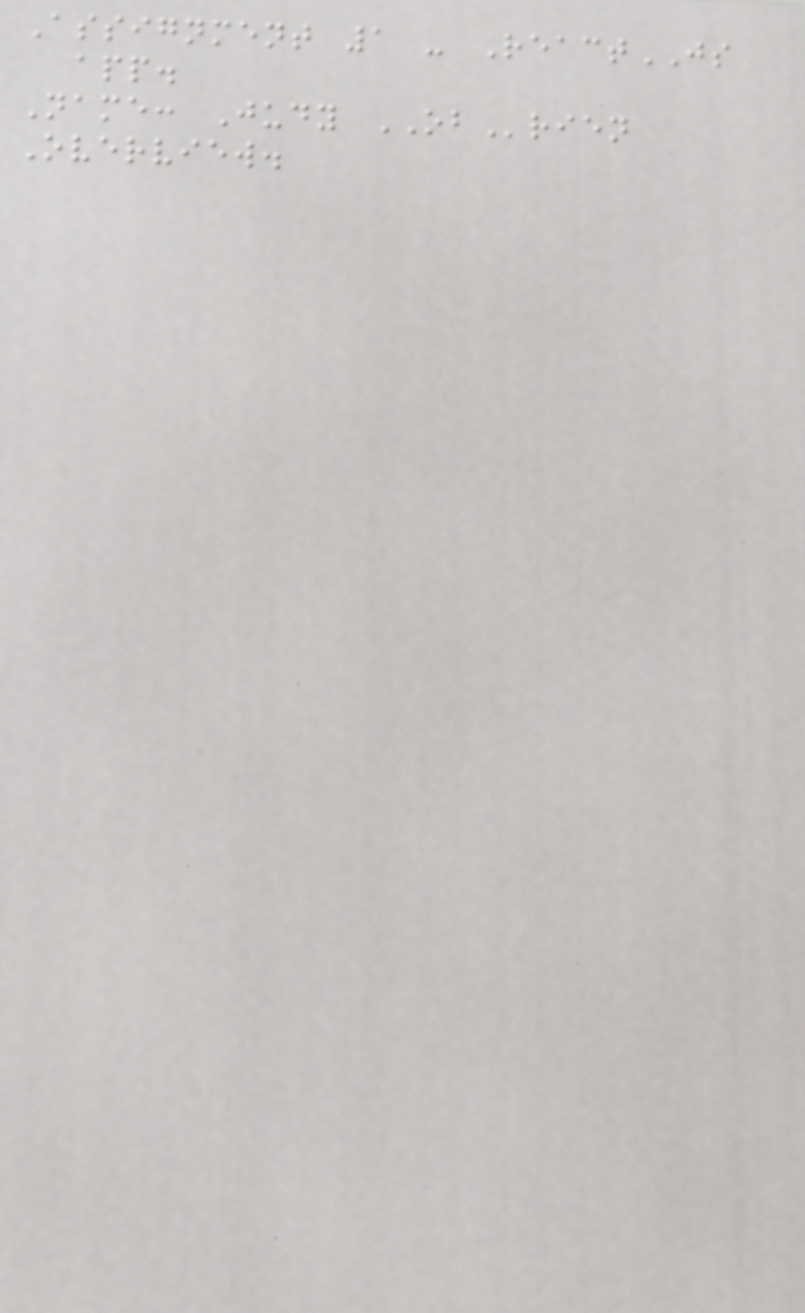Assignment 1 - ReactJS
app.
Name: Judy OBrien
Overview.
